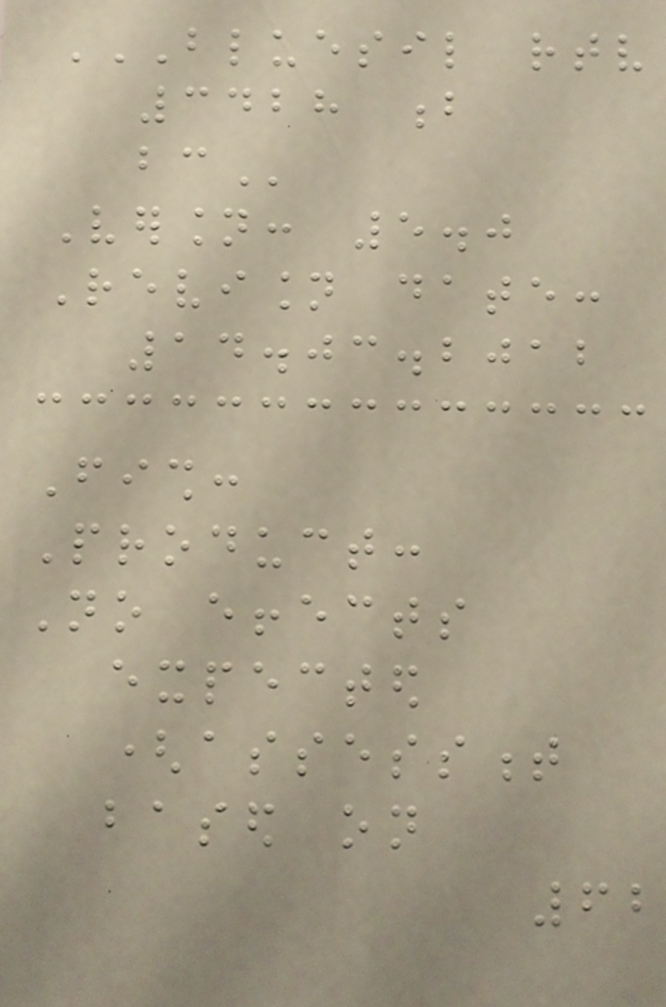BLUESIL RTV
3428 B
BC
Version: 5.0
Revision date:
14.03.2012
Fish:
Product:
No effects
expected
(assessment
based on
62
